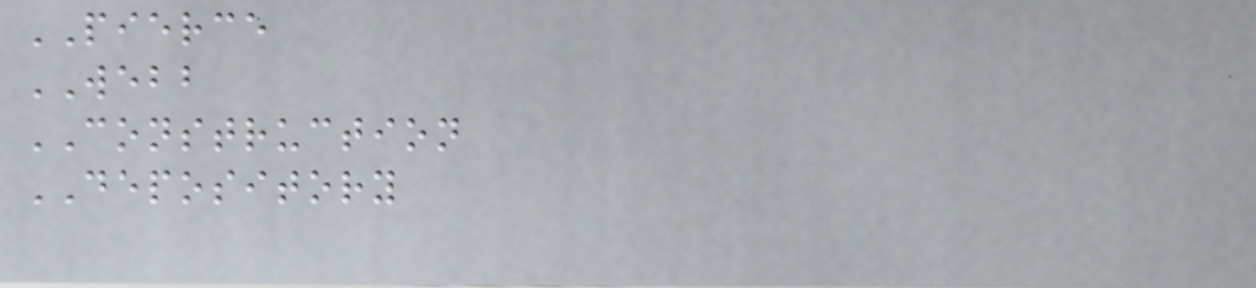PIERCE
WEBB
CONSTRUCTION
DEPOSITORY
